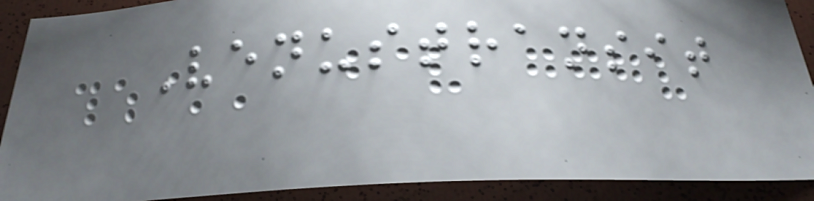Venustransit
